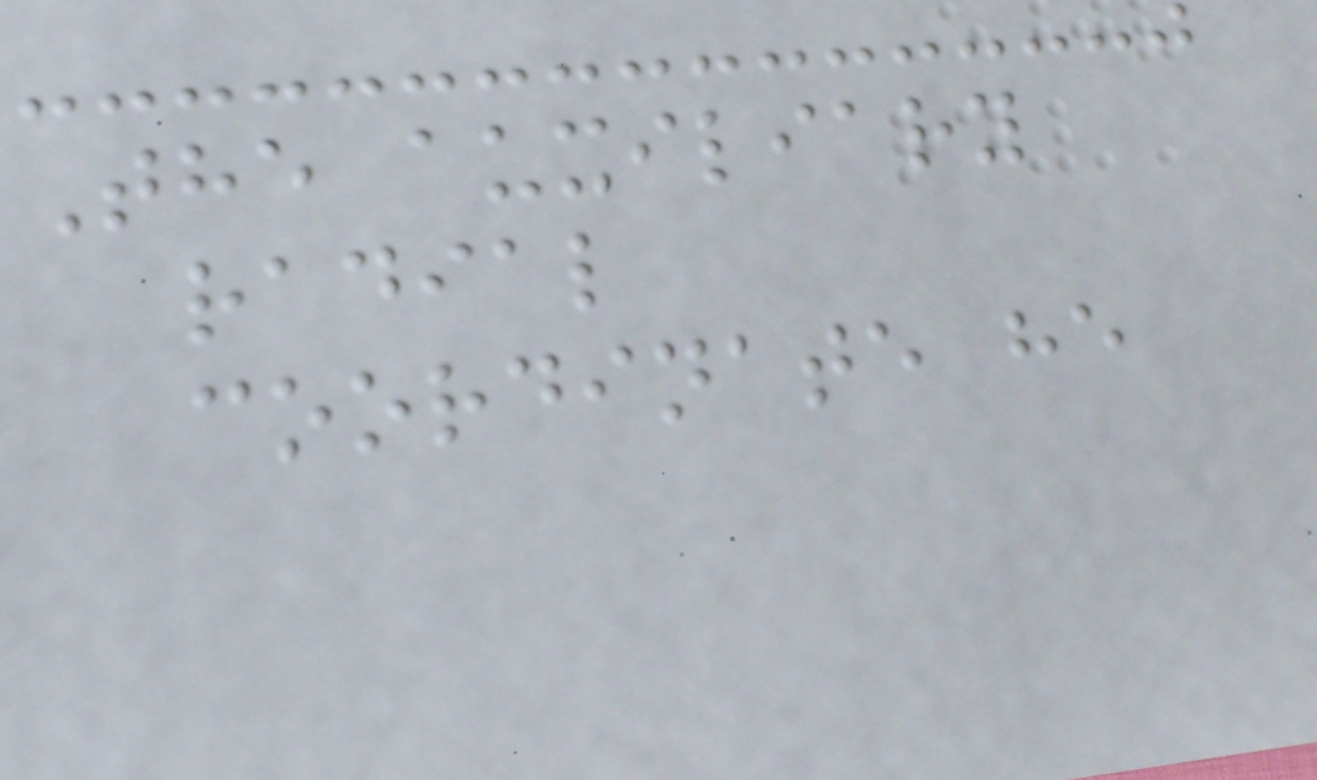The auxiliary
radial
coordinate he
